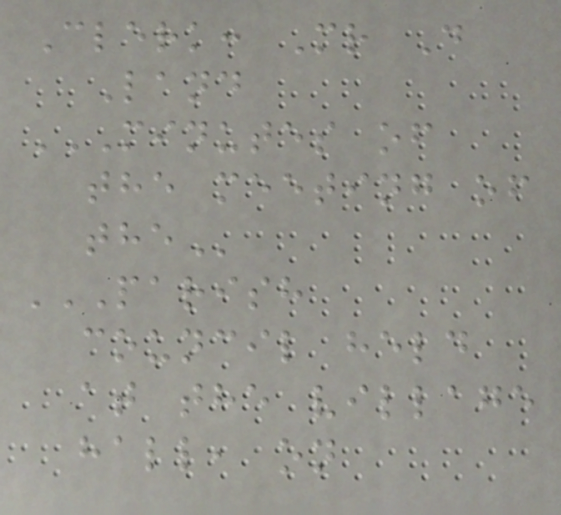Clerk: Mr D
Land
MINUTES OF
THE MEETING OF
THE
PARISH
COUNCIL HELD
AT THE VILLAGE
HALL, ON
